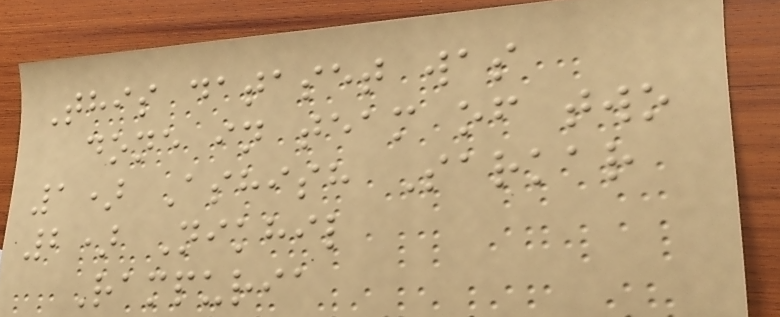This dataset was
done in team of two
1) Ashish Sarkar
2) Nikhil
Rampuria
